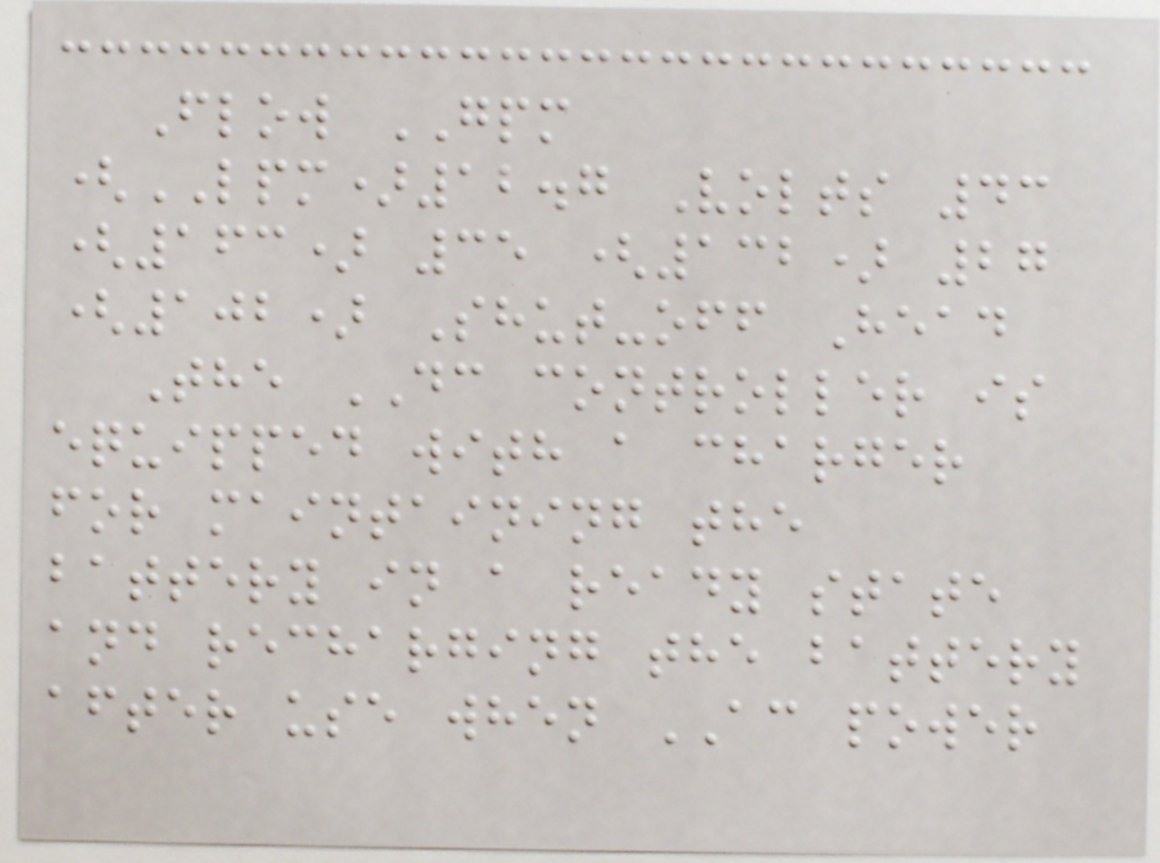Flow GPM
(LPM)12.7 Volts 43
(163) 35 (132) 27
(102) Shut-off Head
The DC controller is
equipped with a charger
for maintaining the
battery in a ready state
and recharging the battery
after use when AC power
